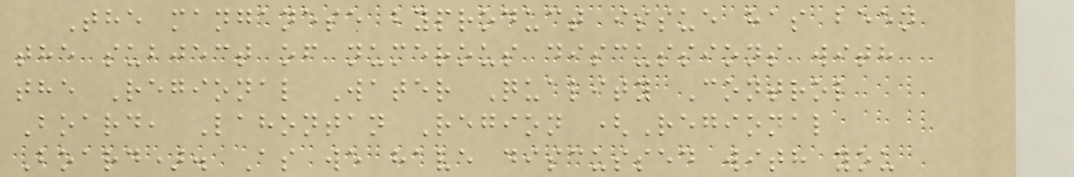The manganese byproduct issue has been
the subject of numerous discussions with
the Regional Water Quality Control
Board, Lahontan Region (Regional
Board). As we have discussed with you
